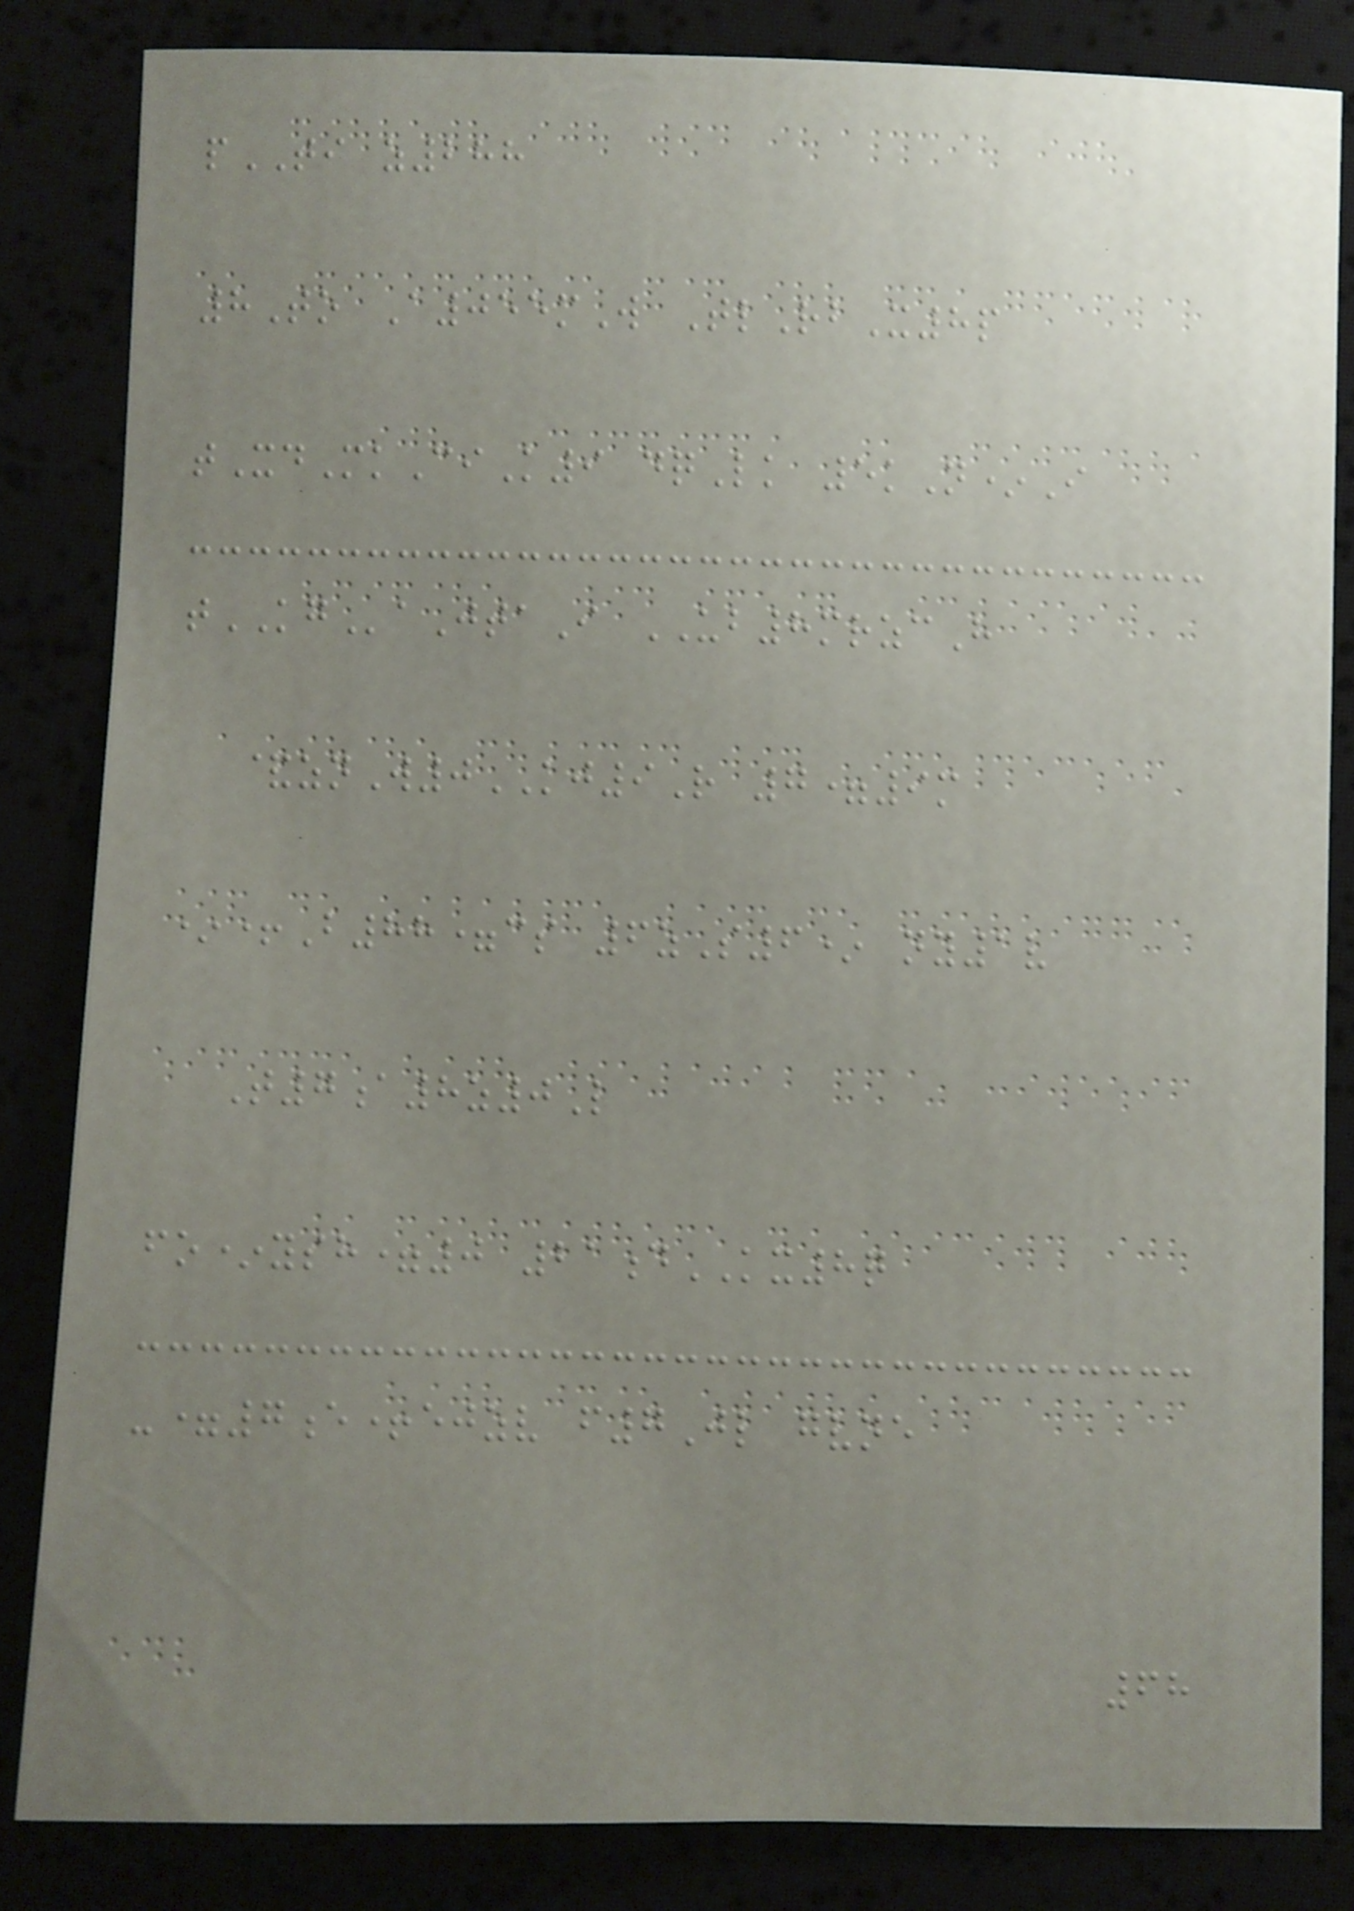pTI z288
8To A055mW TlRbX8p
tXdMkCiK9 dqLk 5kN*I
tKGaJtaI UB8mrzcH
&znW0KJ9R 7=9m
*+B88=cs 6zS6* ny1v
T7a8z0L
fo*ysh=0 21dKX8q
-=7e+ejzv f7Jl gvne
68
